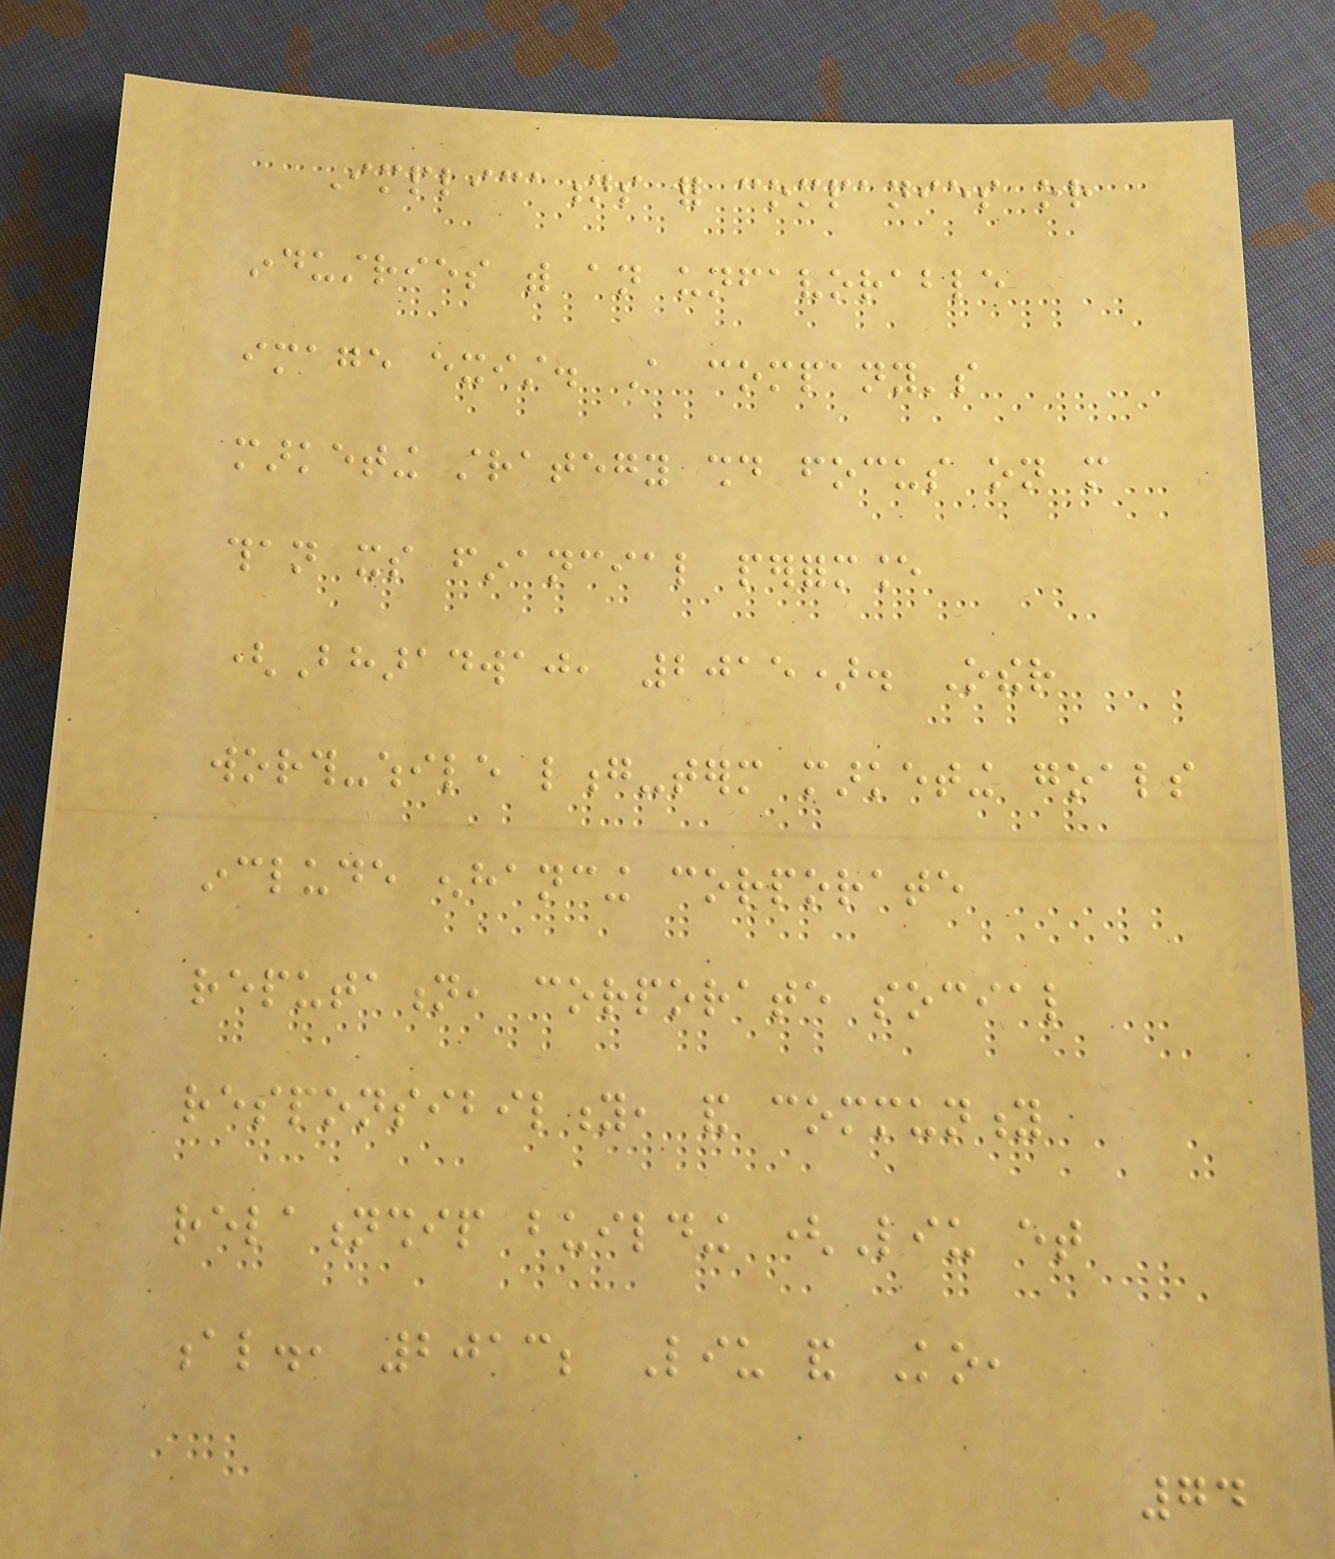Implications for companies or
industries with an unfavorable
image exist. A company's
marketing strategy should focus on more
than its financial performance
(Bharadwaj, 2015). Other
worth-while long-term marketing goals
include enhancing corporate
reputation, corporate social
responsibility, and community
relationship building (Liu et
al., 2013; Liu and Ko,
74
